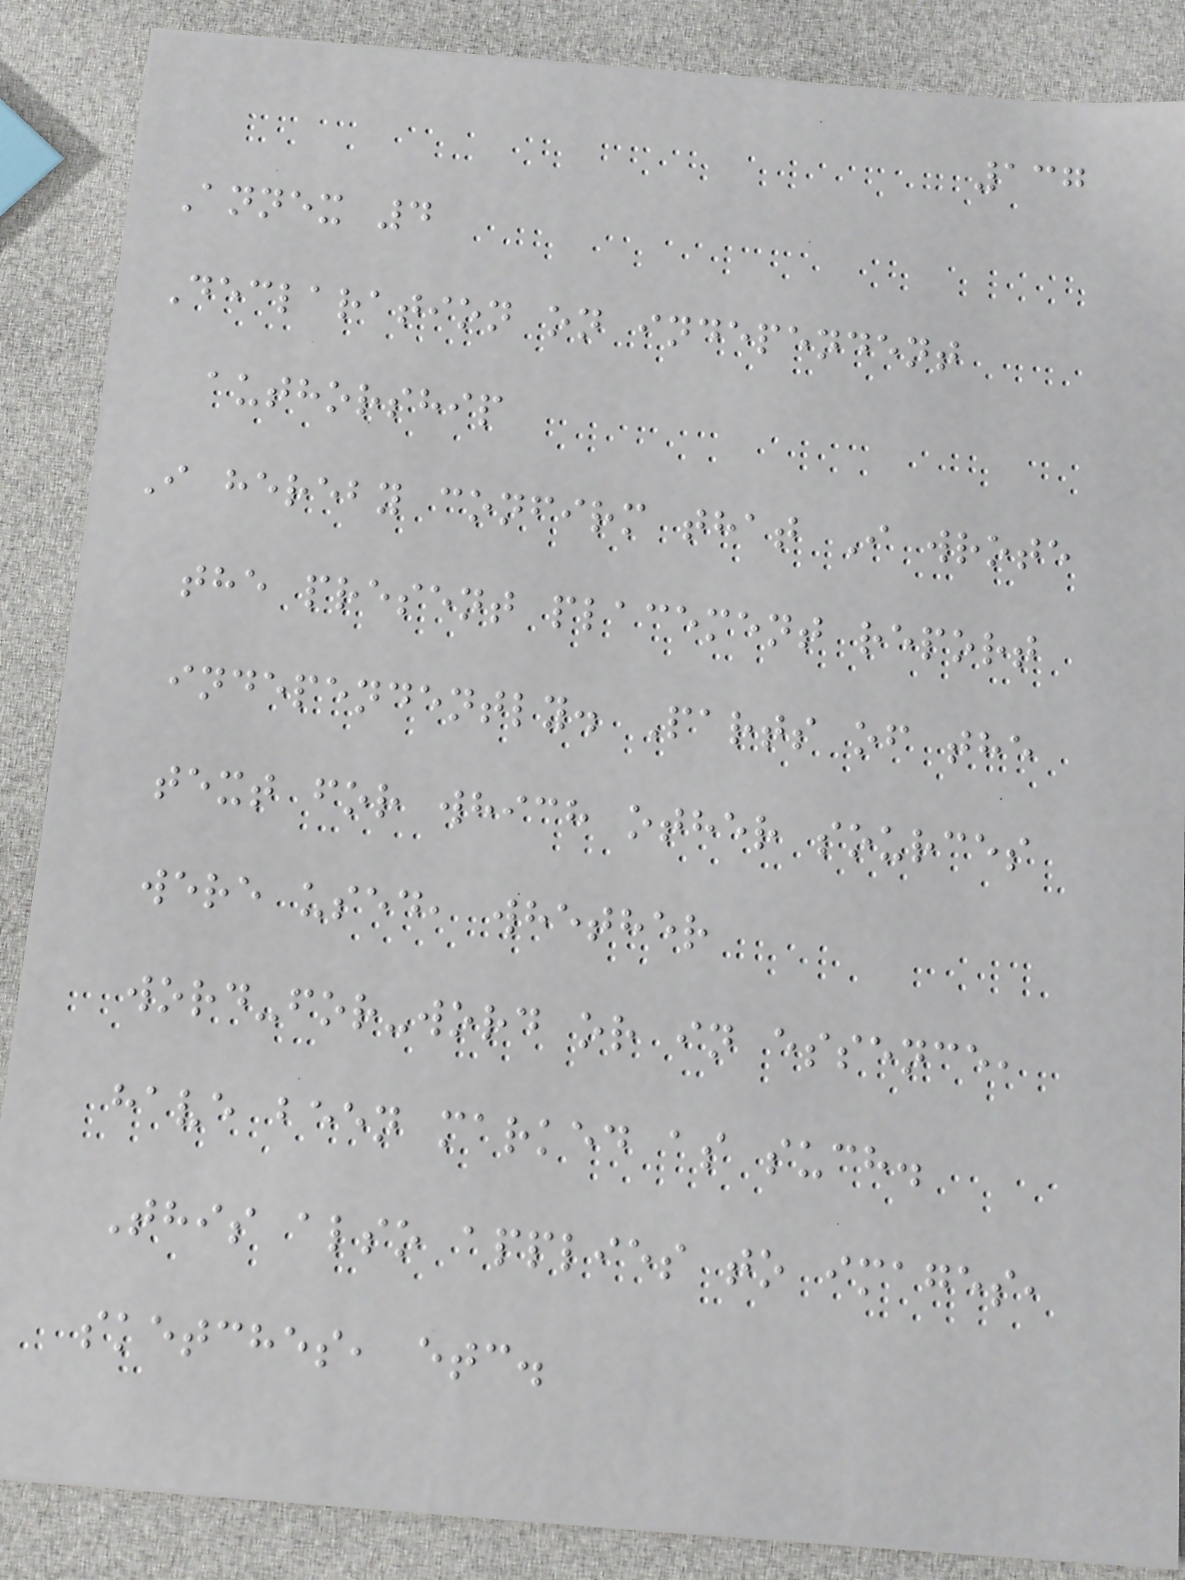137
Annex 4
Declaration on independent
authorship
I hereby confirm that I wrote
the present placement report
independently. Parts of the
text for which other sources
were used, whether
word-for-word or in essence,
have been marked as such.
This also applies to images,
sketches, etc.
